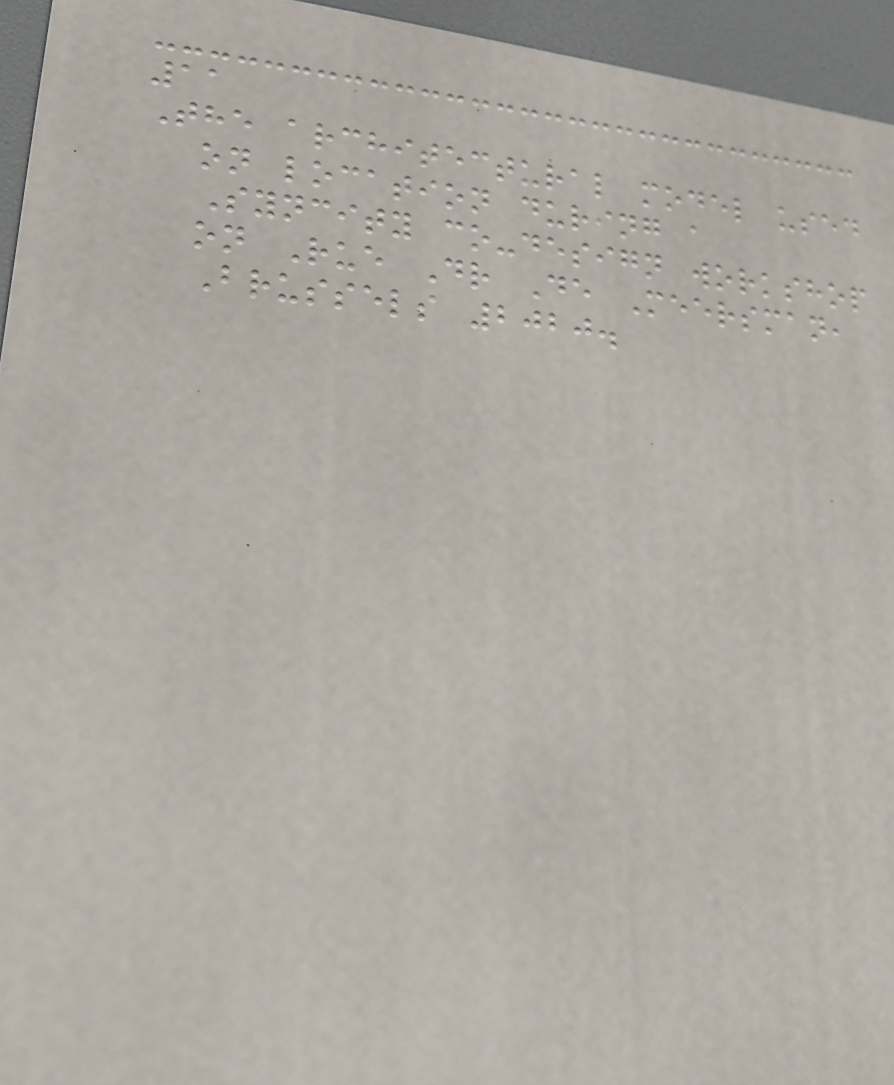11
The architectural model used
on location during a
Syncity co-design workshop
on Rue Dr De Meersman,
Brussels 2020.
